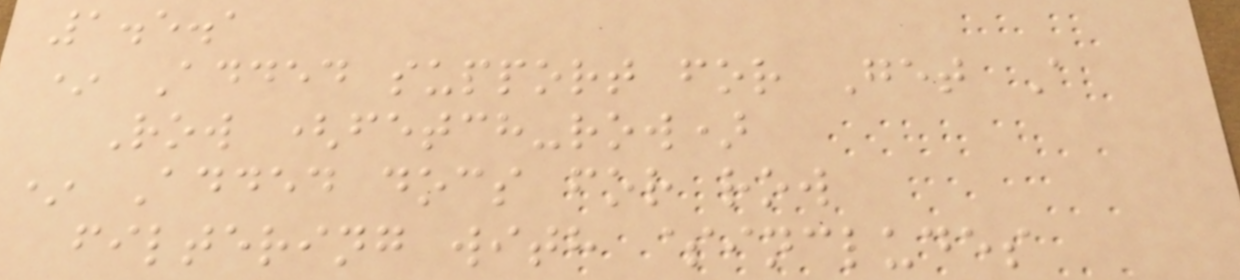1.5.1
* Added support for Get A
Row (fetch-row)
* Added docs for row
filtering with $includes
